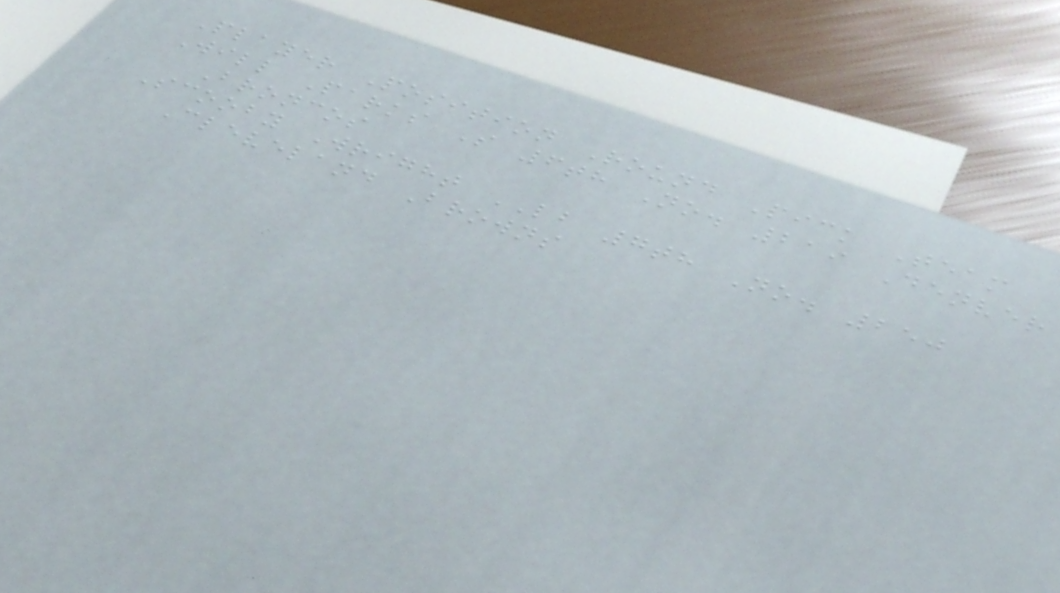Player Position Round Pick Team
Will Parks S 6th No. 219 Denver
Broncos
Scooby Wright LB 7th No. 250
Cleveland Browns
